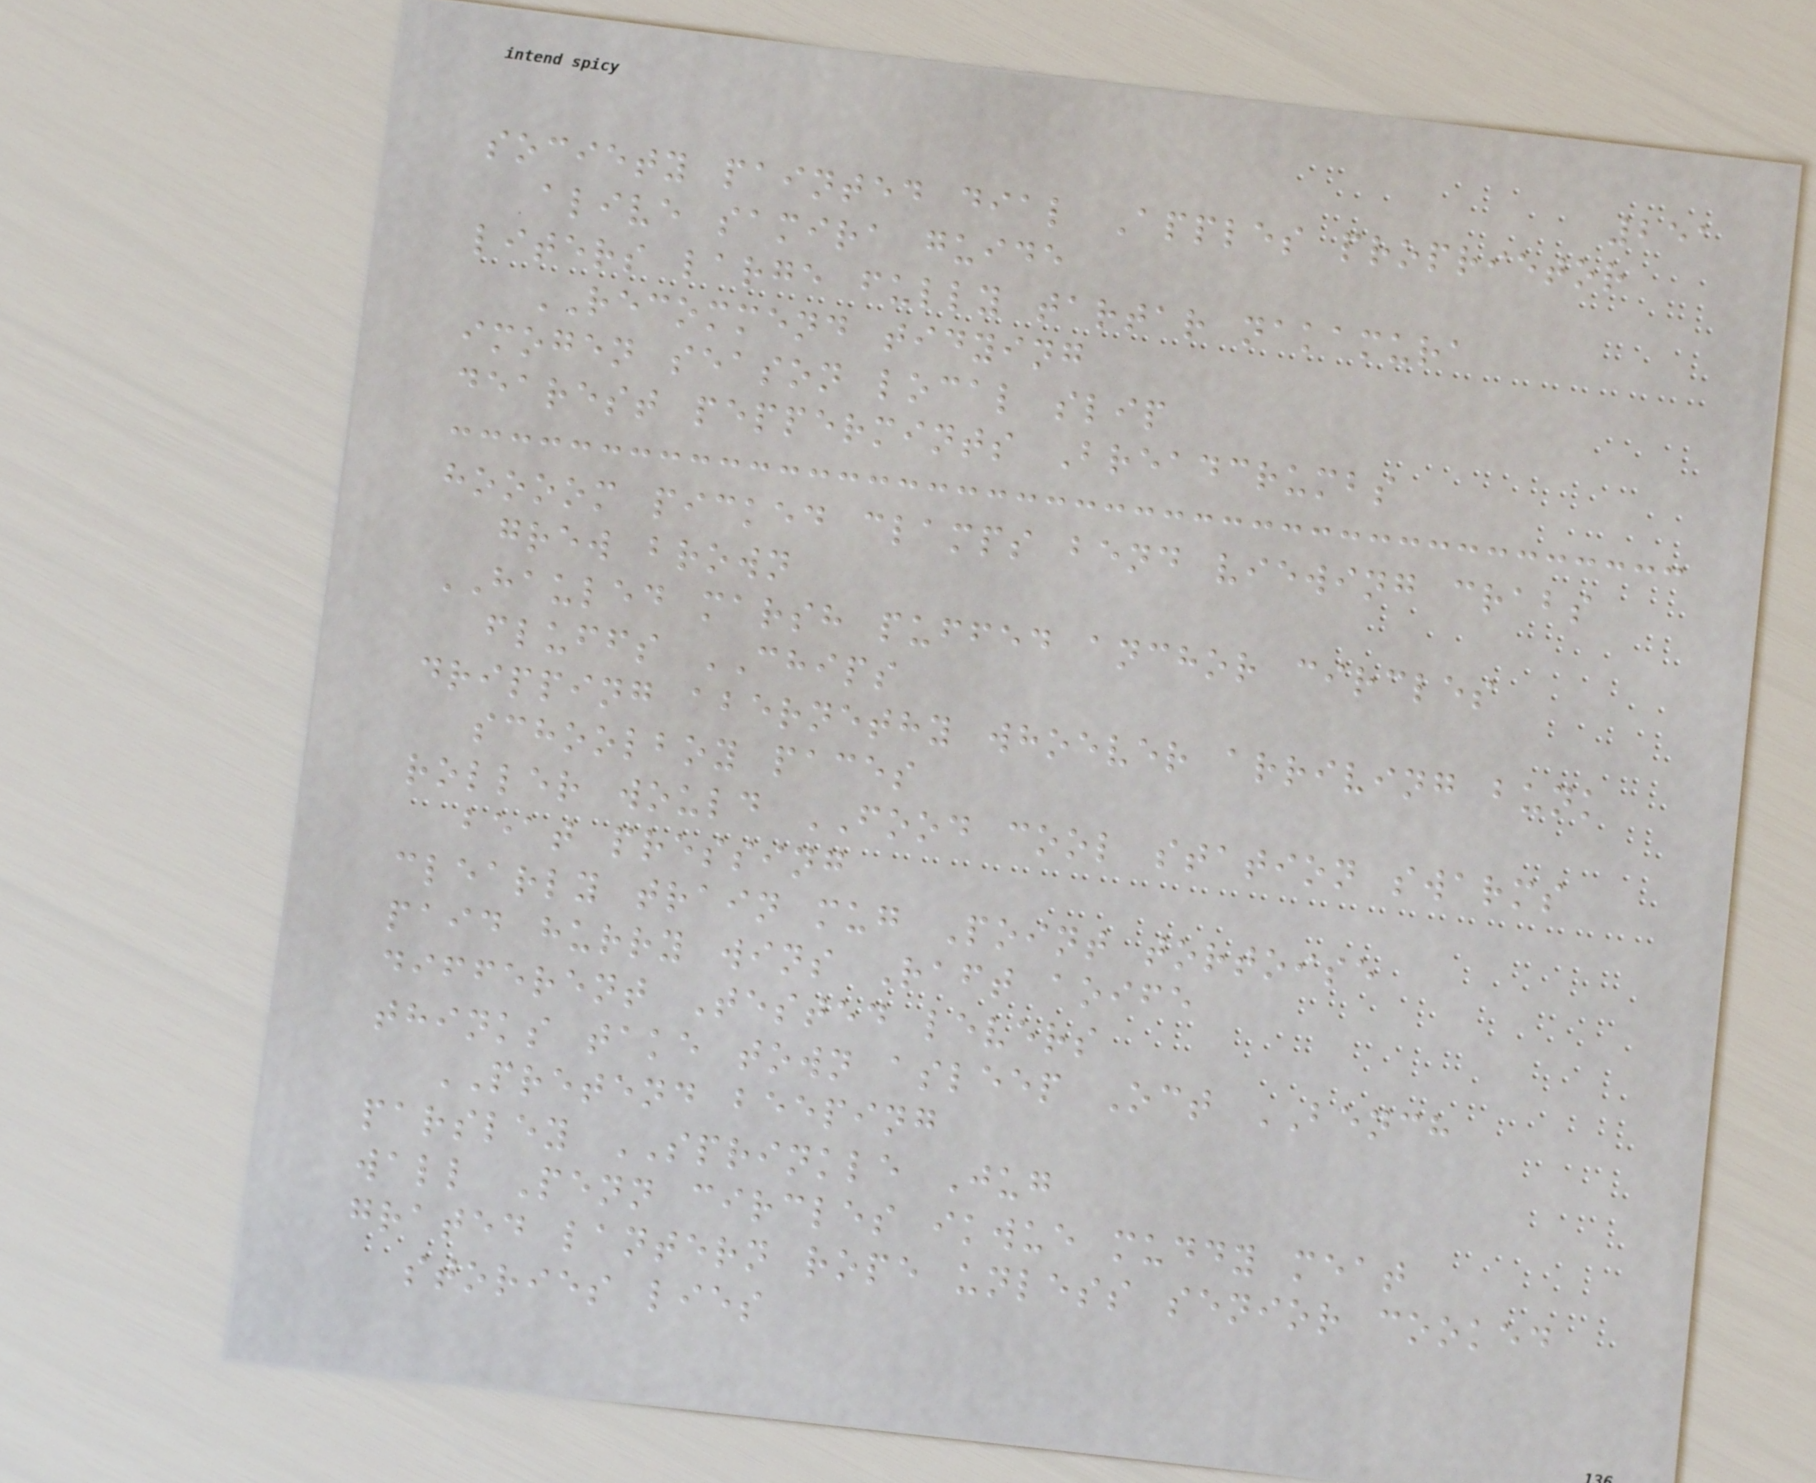251
society painted dial Apples proprietor
alive samira guide
liters large fully tartar nakamura
RECOMMEND tidying
imogen season local slip
dearest peppermints Breadcrumbs
hoooom picked clamps bend viewing crabs
grew brown
HAULED marsh puffed anchor circles
fluffs CHIPS
dripping abernethy whoever arriving bunk
schoolboy paces
roller would FOOD cool station swarms
beat pressing
clearly train mug Point tortoise
paid hurry wins Raft aoife
different Tested levers
thinks take town asleep Oct BENCH
PRETEND beeping
parsley SPRINKLE Jug
wall Penn circles ikwue muddy meat
grated lantern rope unless senior cooked
stories lies
